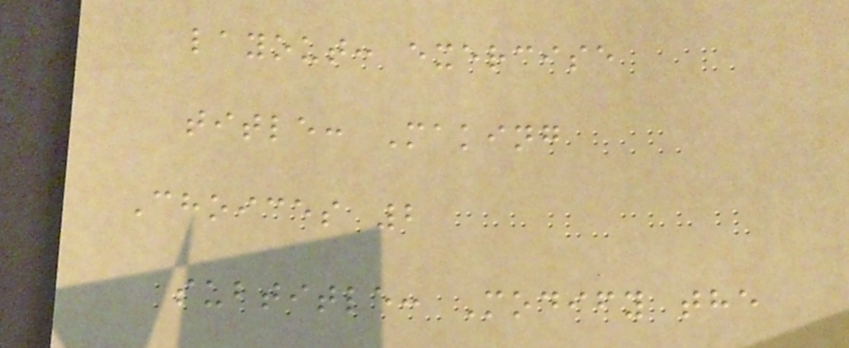layout: exercise
title: Making
Choices 2
subtitle: Modify the
